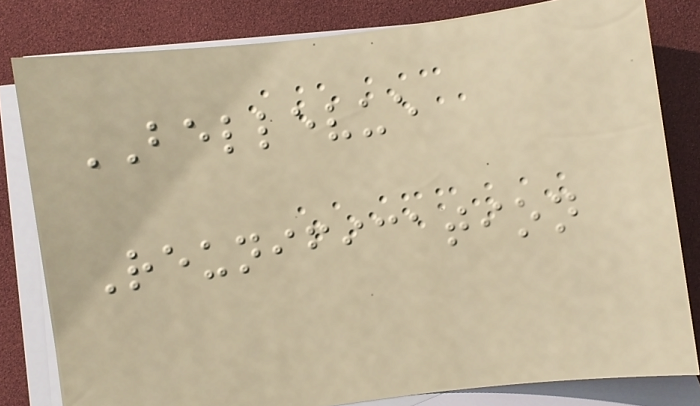BELLEVUE
Reunification
